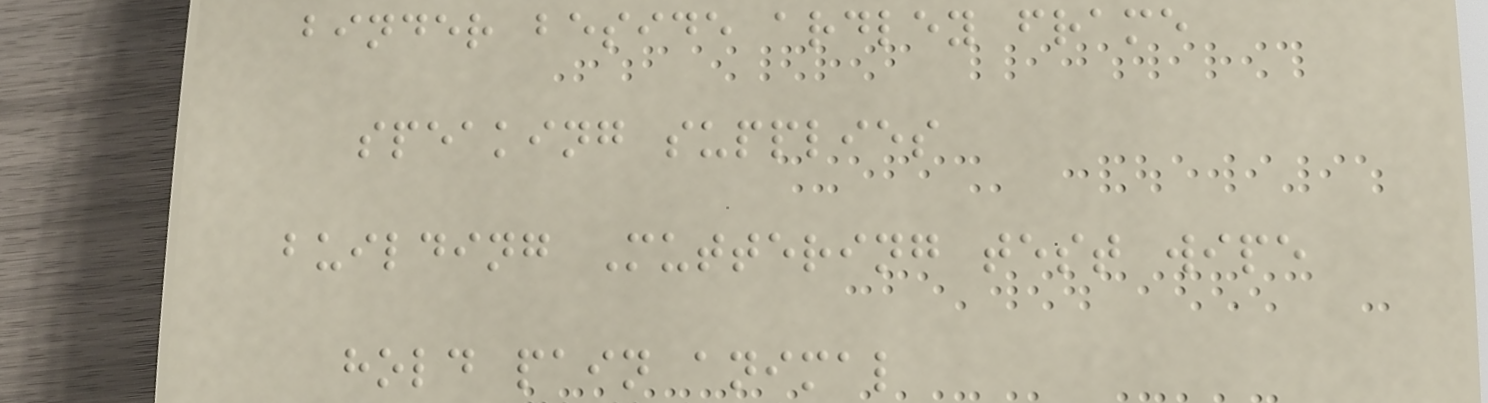binder beside ardley frame
speaking supplies
building Muttering test wipe
hold pain animal
